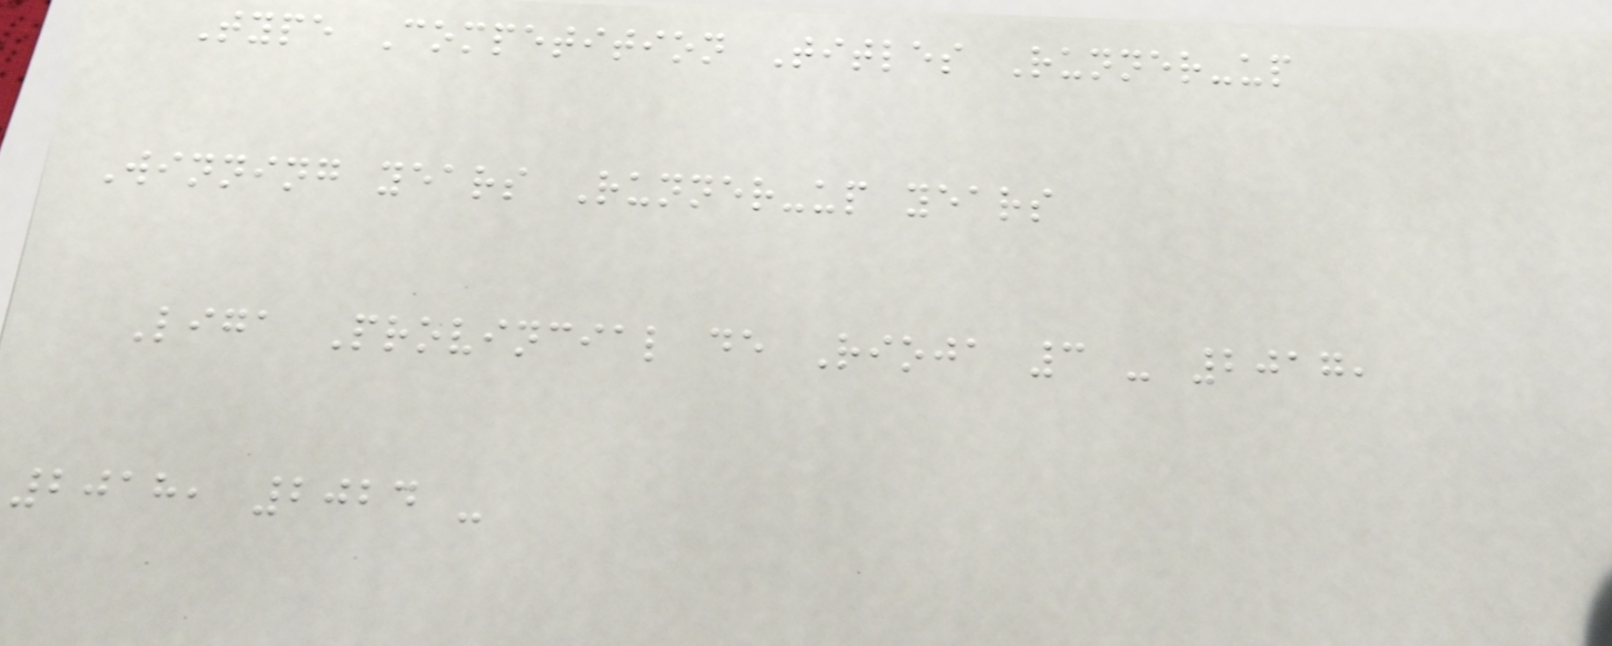Type Competition Titles Runner-up
Winning years Runner-up years
Liga Provincial de Rioja 3 - 2017,
2018, 2024 -
